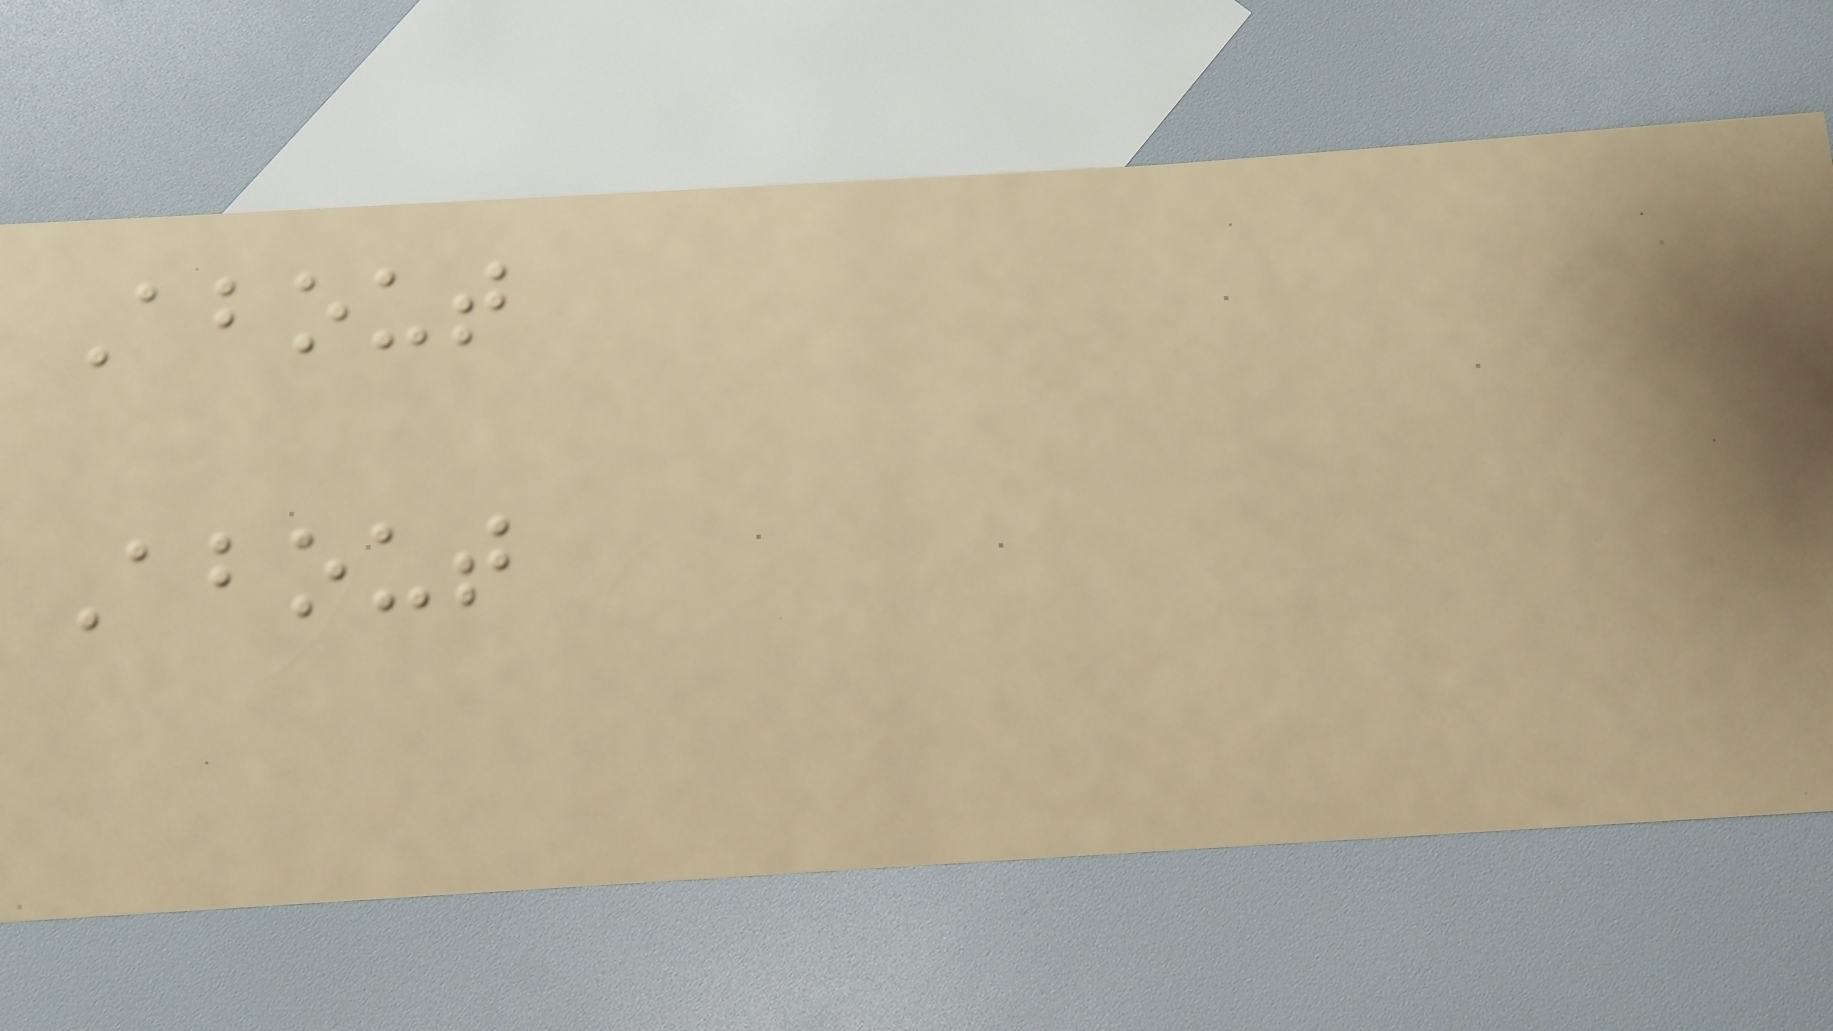About
About
